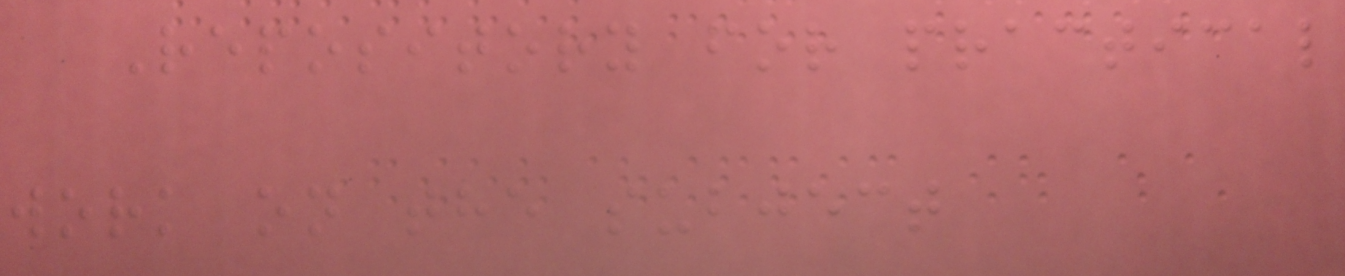Repository for practical
work on the subject
